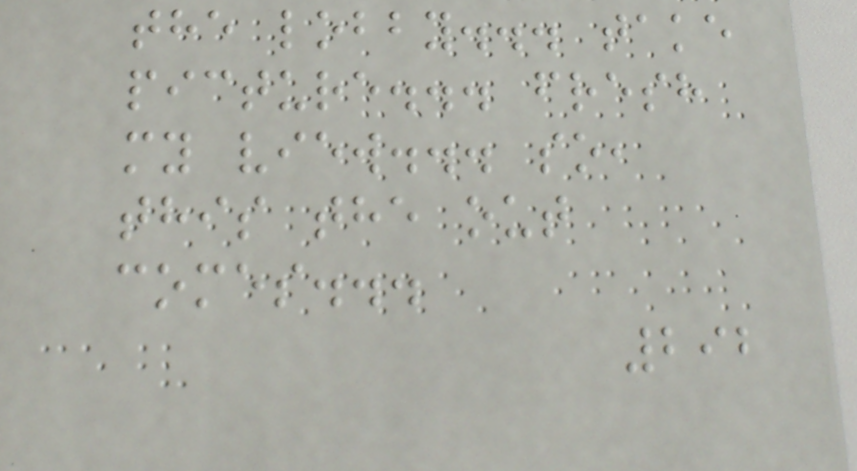the lobby... take
picture... fresh
my view... so,
this the out
comes...
292
